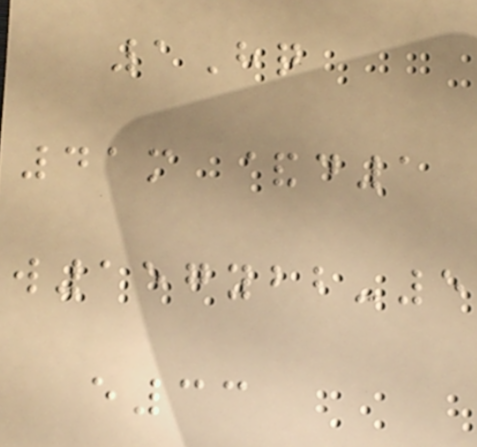1Hq
41m &d1
w157ybb-5
e33
